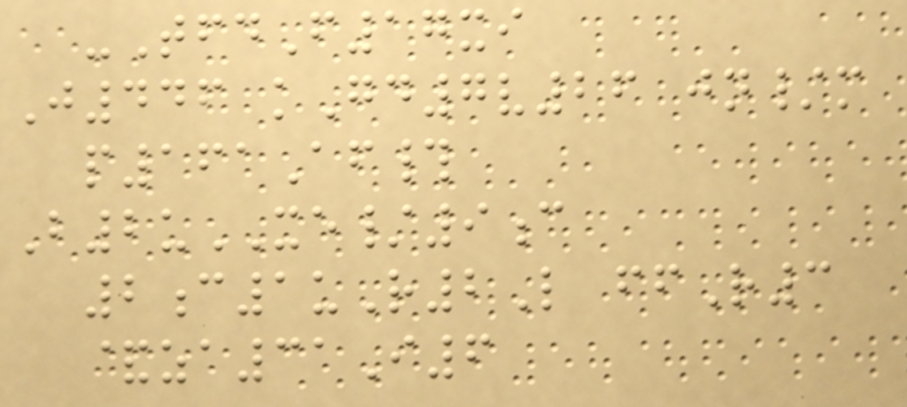-TfdF17xi
J446 kGd7v26 jn/m
p161Af#
B2uXE/9c
2c1uR2L ffR3
&za31I6
